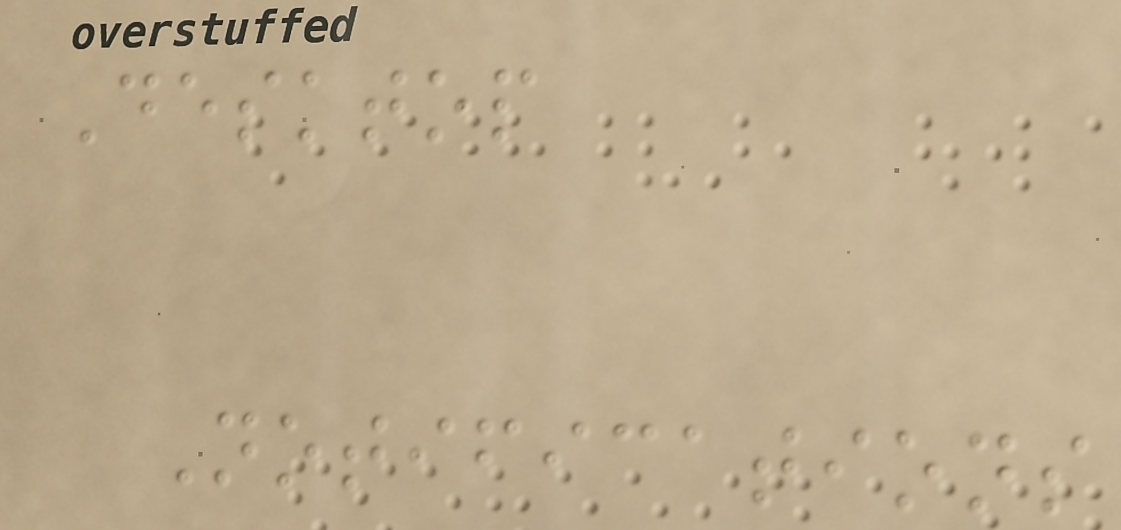Desktop
Notifications
